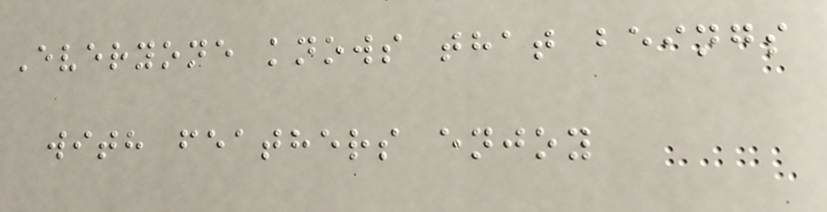Everyone knows that beings
with feathers enjoy
